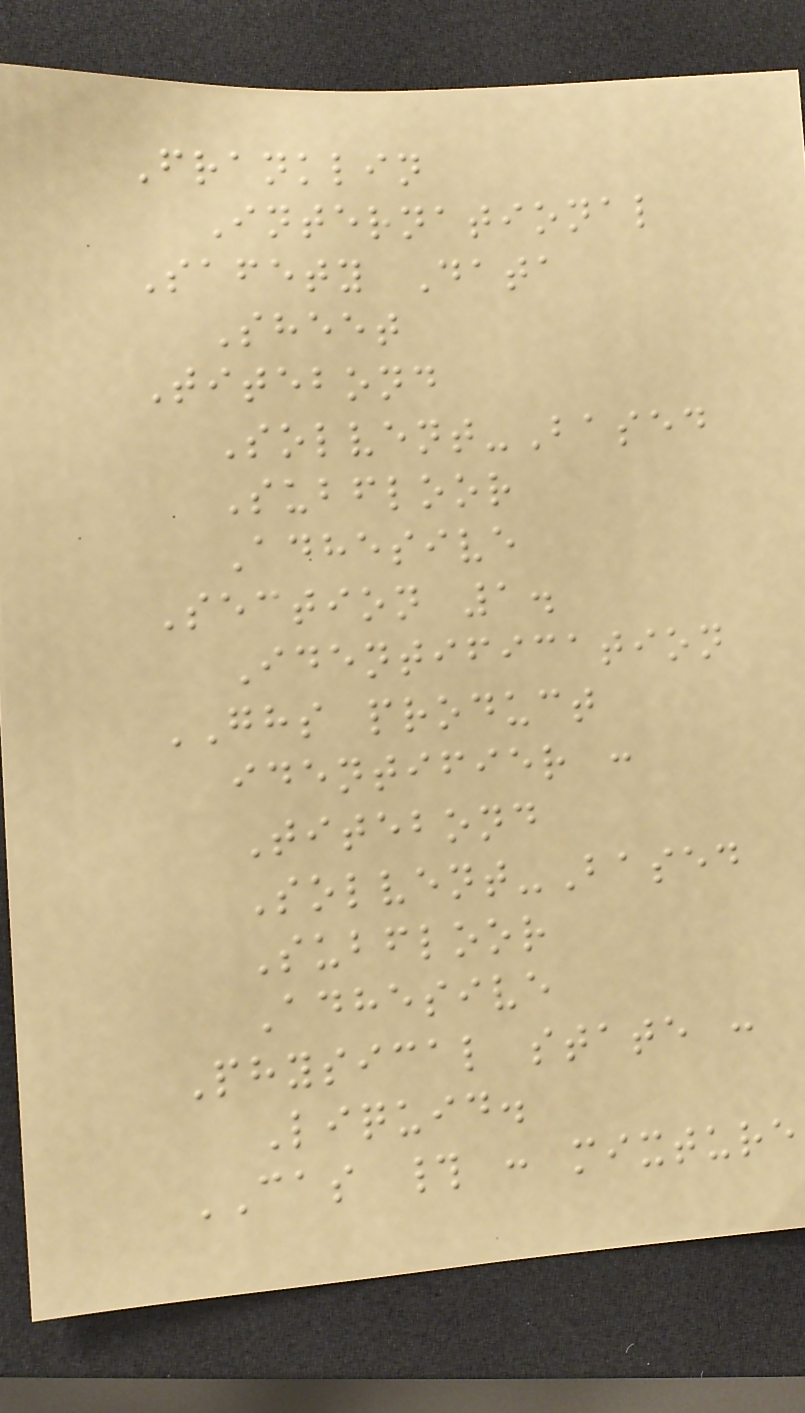Franklin
International
Safety Data
Sheet
Titebond
Solvent-Based
Subfloor
Adhesive
Section 1.
Identification
GHS product
identifier :
Titebond
Solvent-Based
Subfloor
Adhesive
Physical state :
Liquid.
CAS # : mixture
